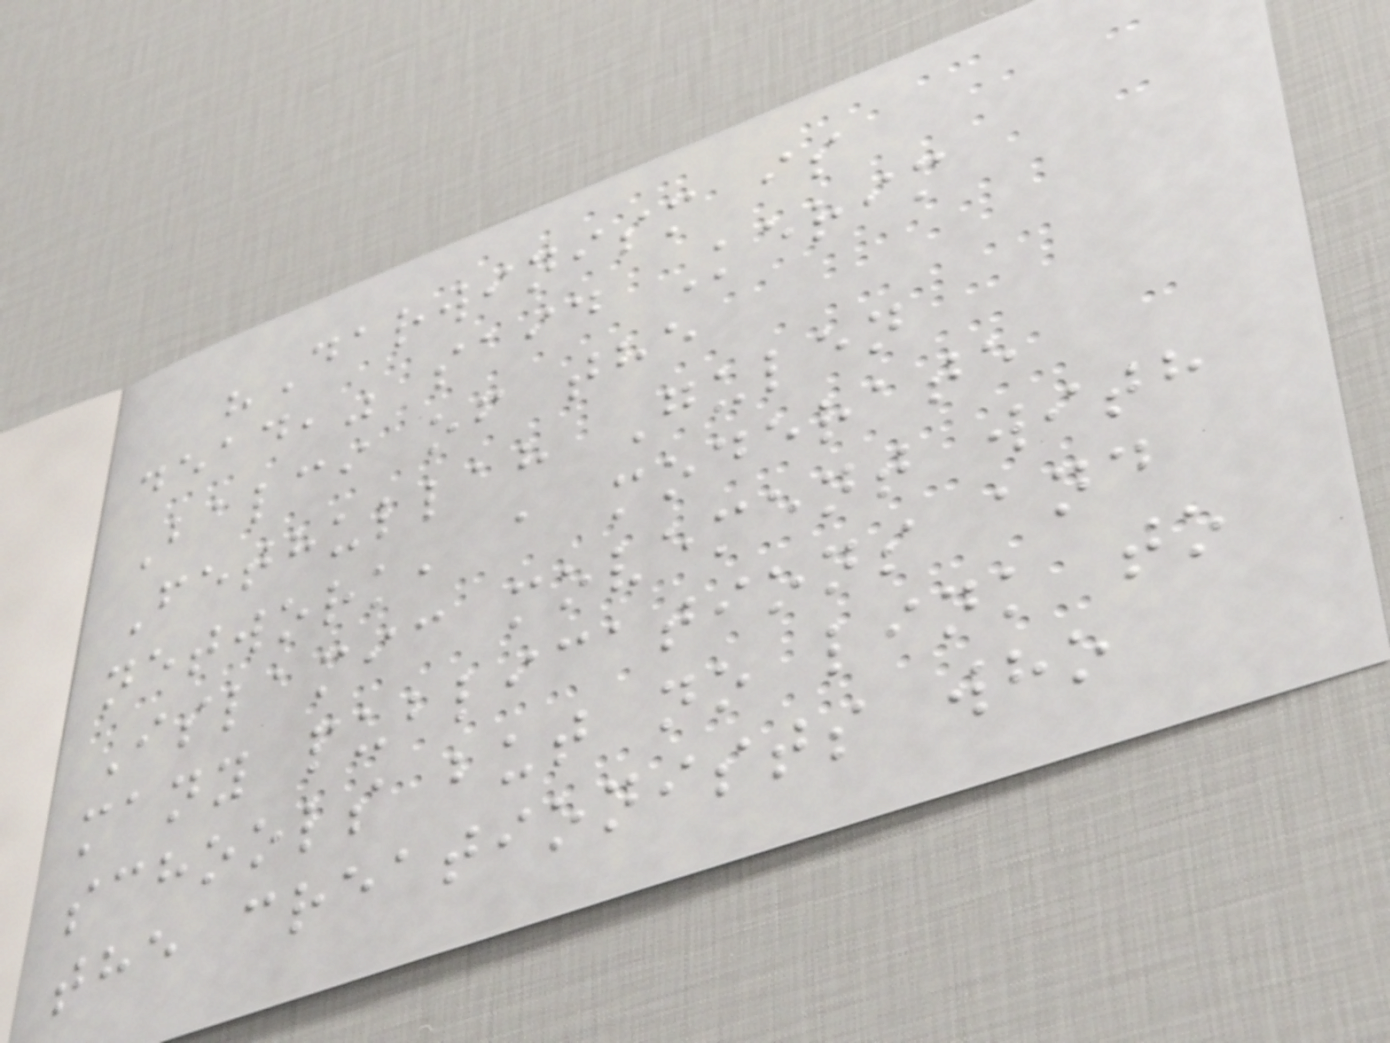"Darwinism is
dead," said Kerim
Balci of the
Fethullah Gulen
network, a moderate
Islamic movement with
many publications and
schools but no link to
the creationists who
